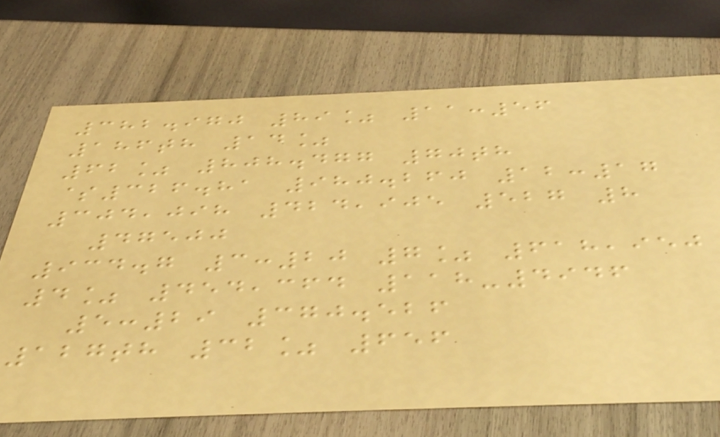382.970 89% 11:56
186th 14%
62% 808.477 70th
$326.81 980.260 12:17
304,098 424,905 527 8
47500
934.7 3:20 7% 618,950
4% 454,364 118-4946
5:29 370.526
127th 32% 656
